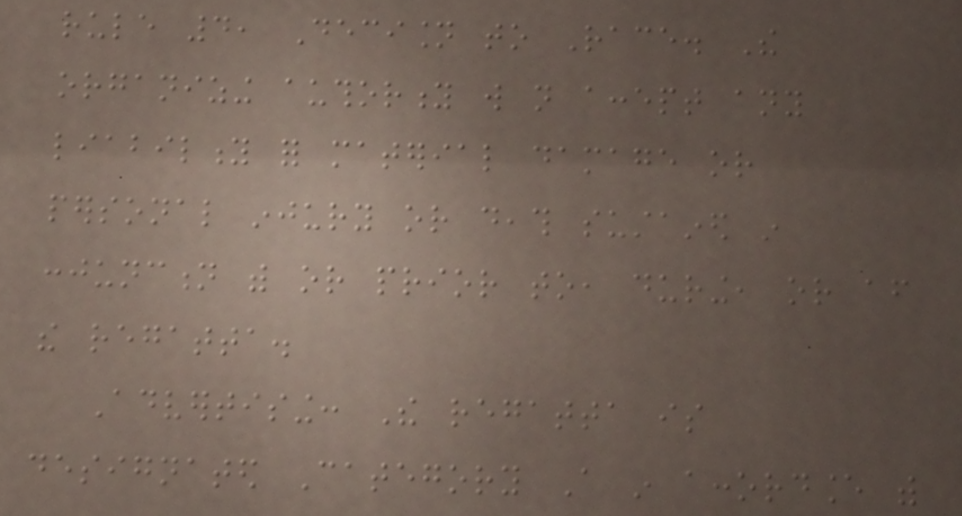rule 4, Decision to Race. The
organizing authority will not accept any
liability for material damage or
personal injury or death sustained in
conjunction with or prior to, during, or after
the regatta.
Advertising: The regatta is
designated Category A in accordance with
